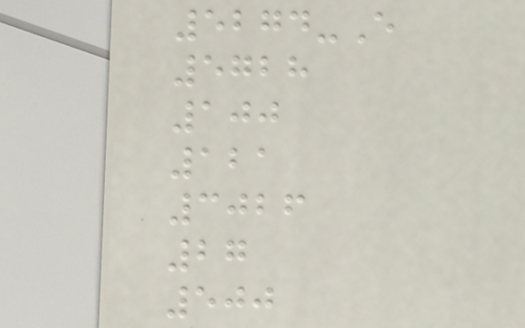5274-E
5728
100
121
3026
27
500
